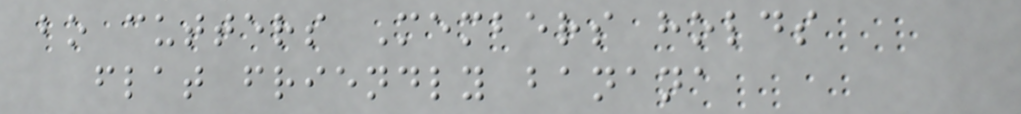bo cutters Members holds
flat friendly banana
